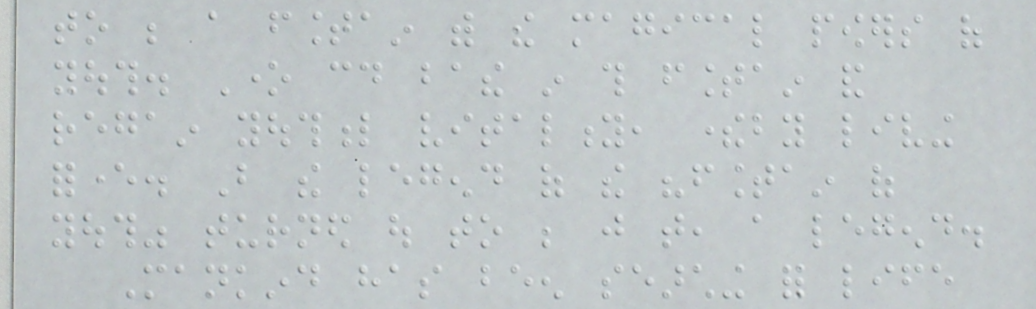to be a fountain with the magical powers of
youth. One could bathe in this fountain and
regain youthful vitality, thereby living
forever. But the legend of the "fountain of
youth" turned out to be just that, a legend.
Mankind has been searching for life
